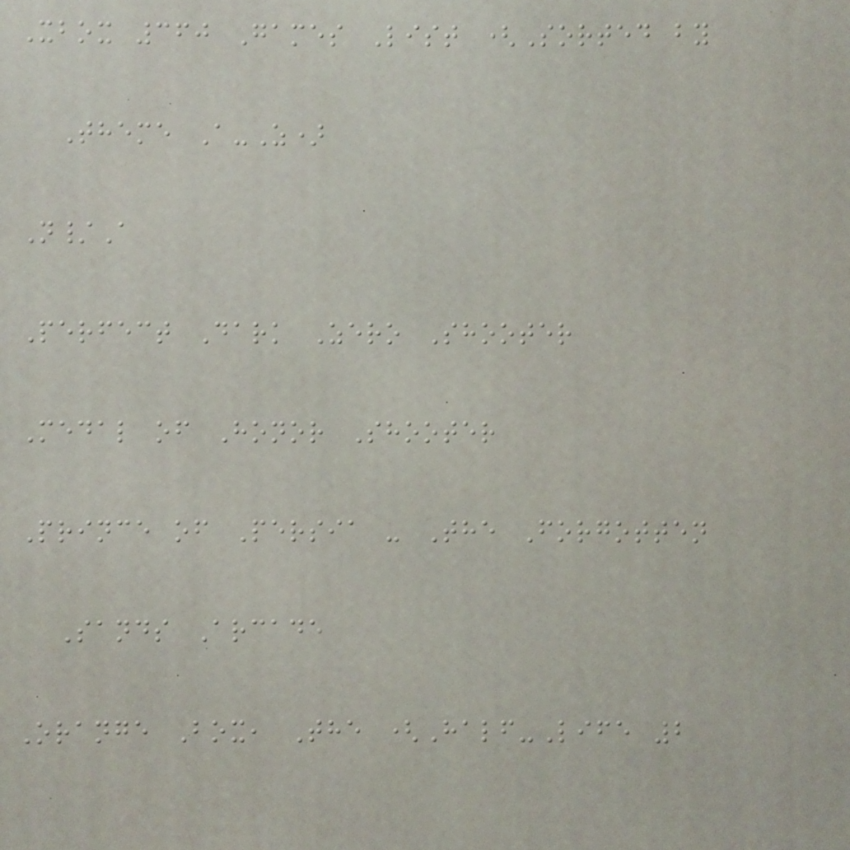Xbox 360 Games List (Sorted by
Theme A-Z)
N/A
Perfect Dark Zero Shooter
Medal of Honor Shooter
Prince of Persia - The Forgotten
Sands Arcade
Orange Box, The (Half-Life 2
